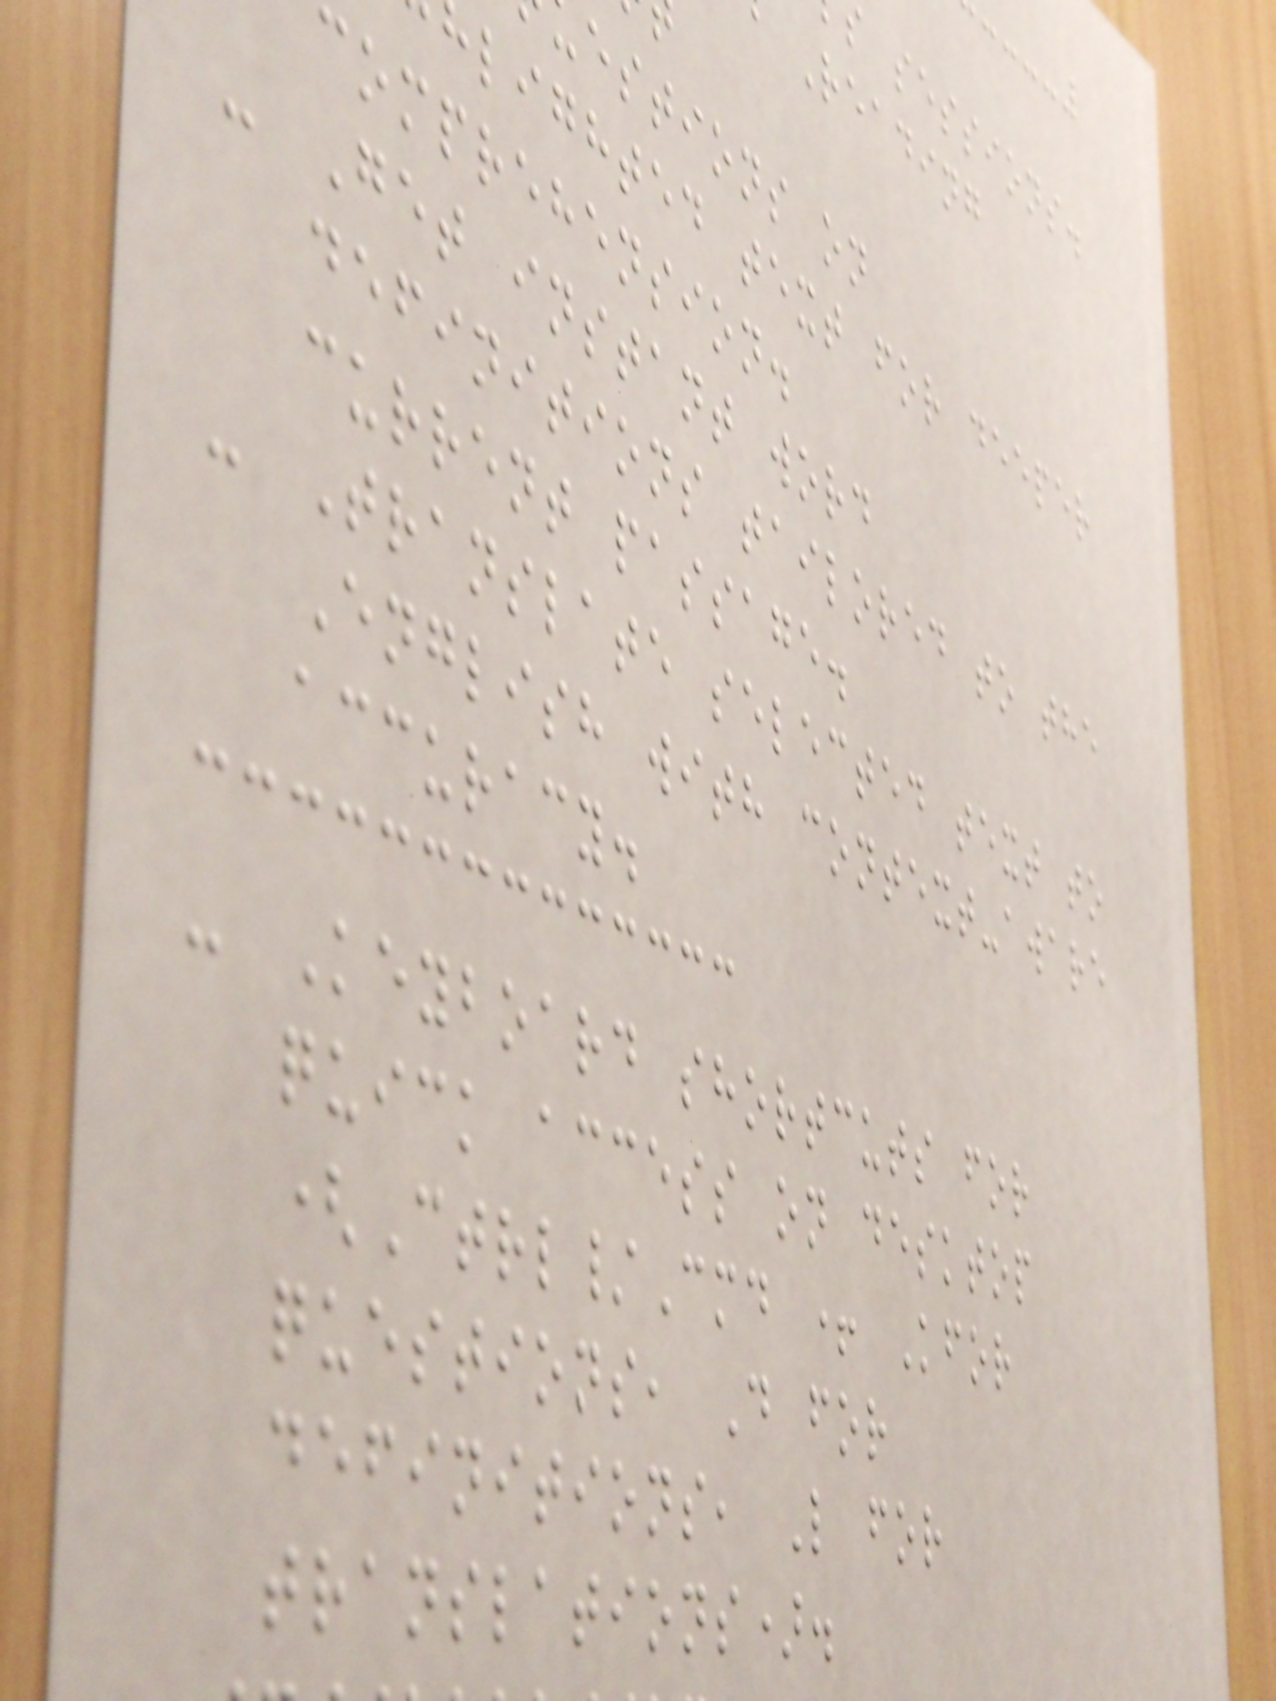sessions.
Reading
estions on
lighted text for deeper
comprehension.
- Get instant word
definitions tailored to the
current passage.
- Translate selected text to
English with context-aware
accuracy.
- Keyboard shortcuts for
quick access on desktop
(Ctrl/Cmd + Kfor
questions, D for
definitions, L for
translations).
